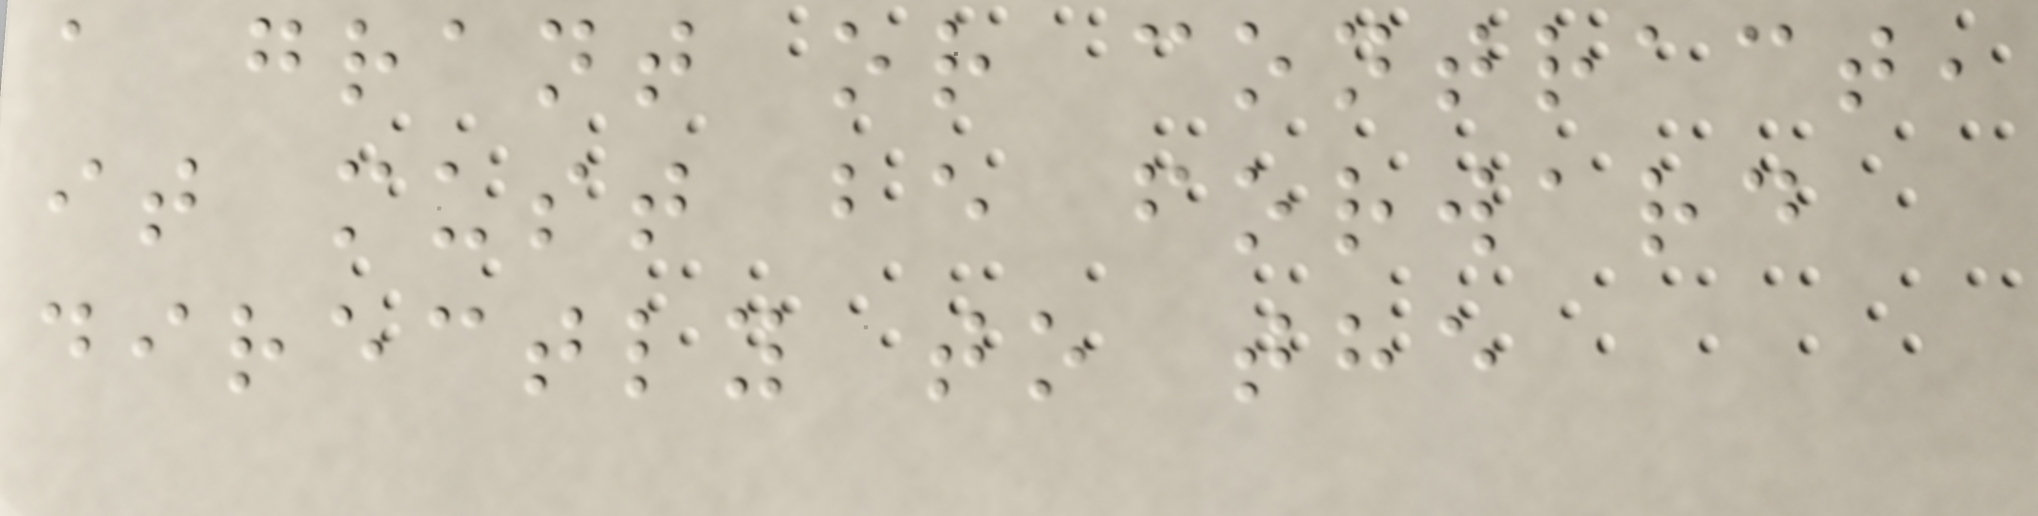a grant or contract,
it must be forward
directly to the
